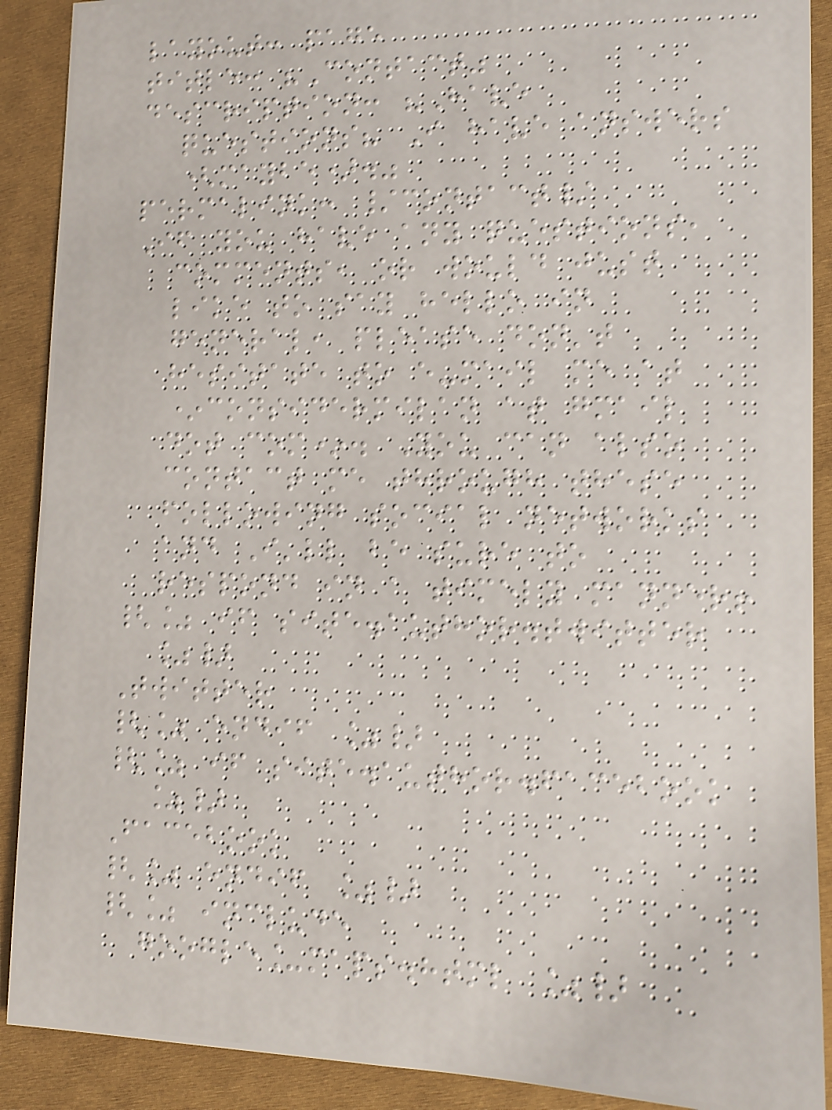layout: page
title: "Contact"
description: "Have
questions? I have answers
(maybe)."
permalink: /contact/
If you have any questions,
comments, or would just
like to say hello in
general, please don't
hesitate to e-mail me at
*considermilan at gmail
dot com*. You can also
contact me through these
following social networks
and I'll be sure to
respond in a timely manner!
{% if site.author.twitter
%}
Twitter
{% endif %}
{% if site.author.facebook
%}
Facebook
{% endif %}
{% include
google_maps.html %}
